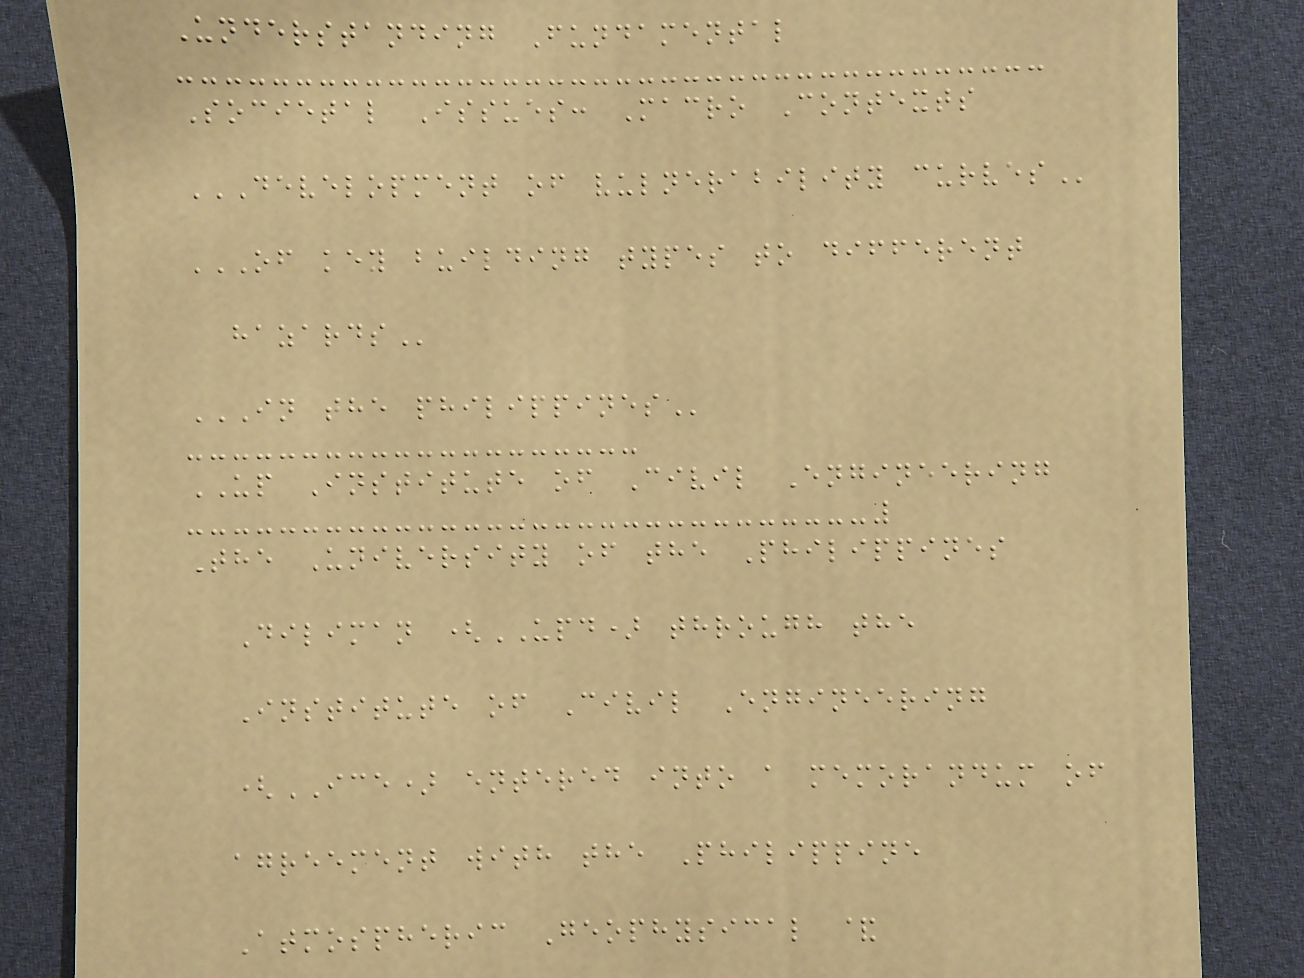Understanding Fundamental
Societal Issues: Macro Contexts
DEVELOPMENT OF VULNERABILITY CURVES
OF KEY BUILDING TYPES TO DIFFERENT
HAZARDS
IN THE PHILIPPINES
UP Institute of Civil Engineering
The University of the Philippines
Diliman (UPD) through the
Institute of Civil Engineering
(ICE) entered into a memorandum of
agreement with the Philippine
Atmospheric Geophysical &
